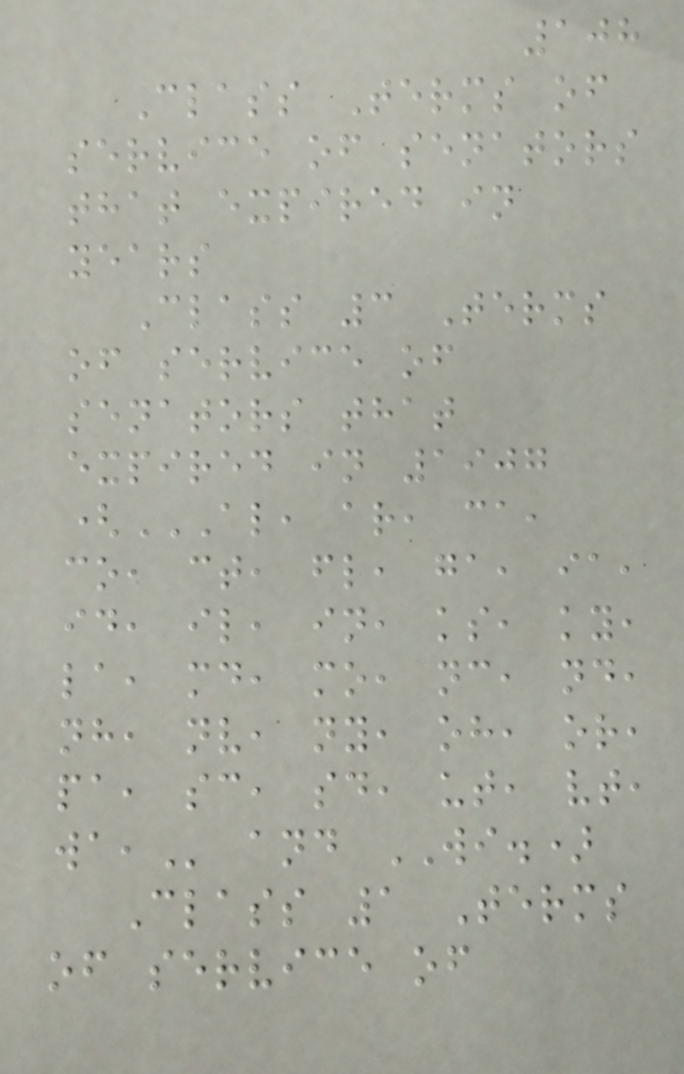108
Class Terms of
service of senators
that expired in
years
Class 3 Terms
of service of
senators that
expired in 1907
(AL, AR, CA,
CO, CT, FL, GA, IA,
ID, IL, IN, KS, KY,
LA, MD, MO, NC, ND,
NH, NV, NY, OH, OR,
PA, SC, SD, UT, VT,
WA, and WI.)
Class 1 Terms
of service of
